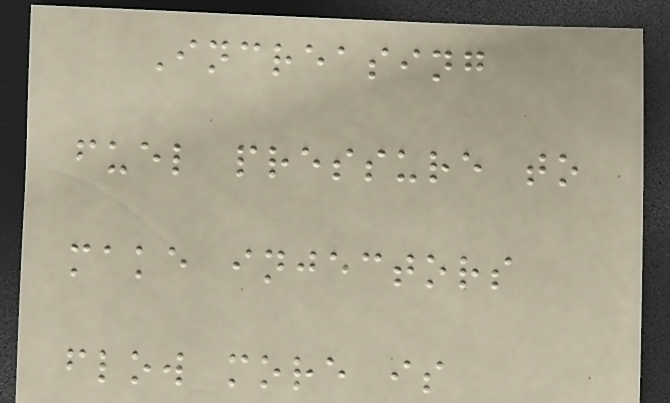Increasing
fuel pressure to
make injectors
flow more is
